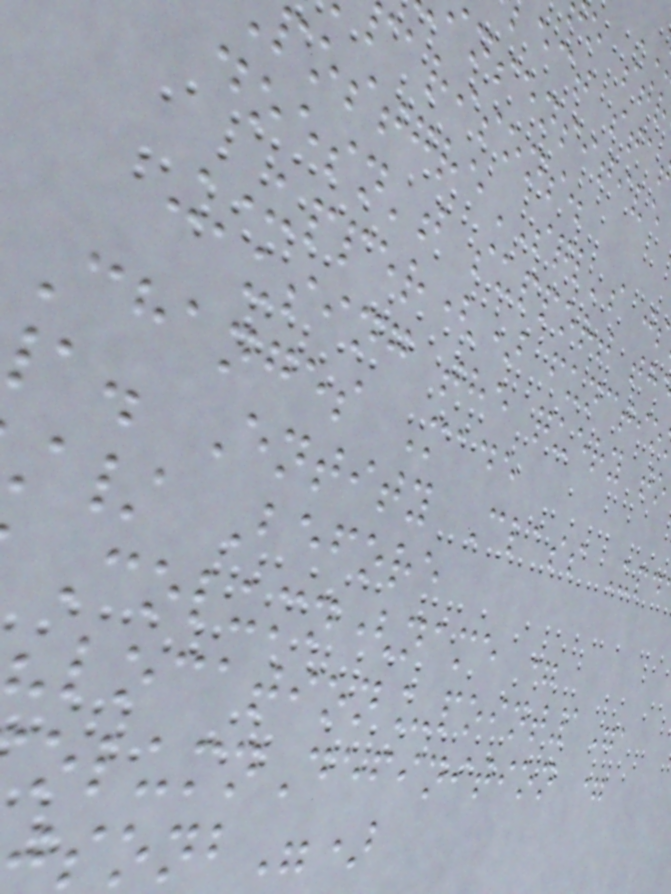ect sta
nsensitive
arisons.
ostgreSQL's j
doesn't support th
UPPER() functio
causing the query to
Changes Made
a. Entity Class Upd
/ Before
Column(name =
"location_point1",
olumnDefinition =
sonb")
